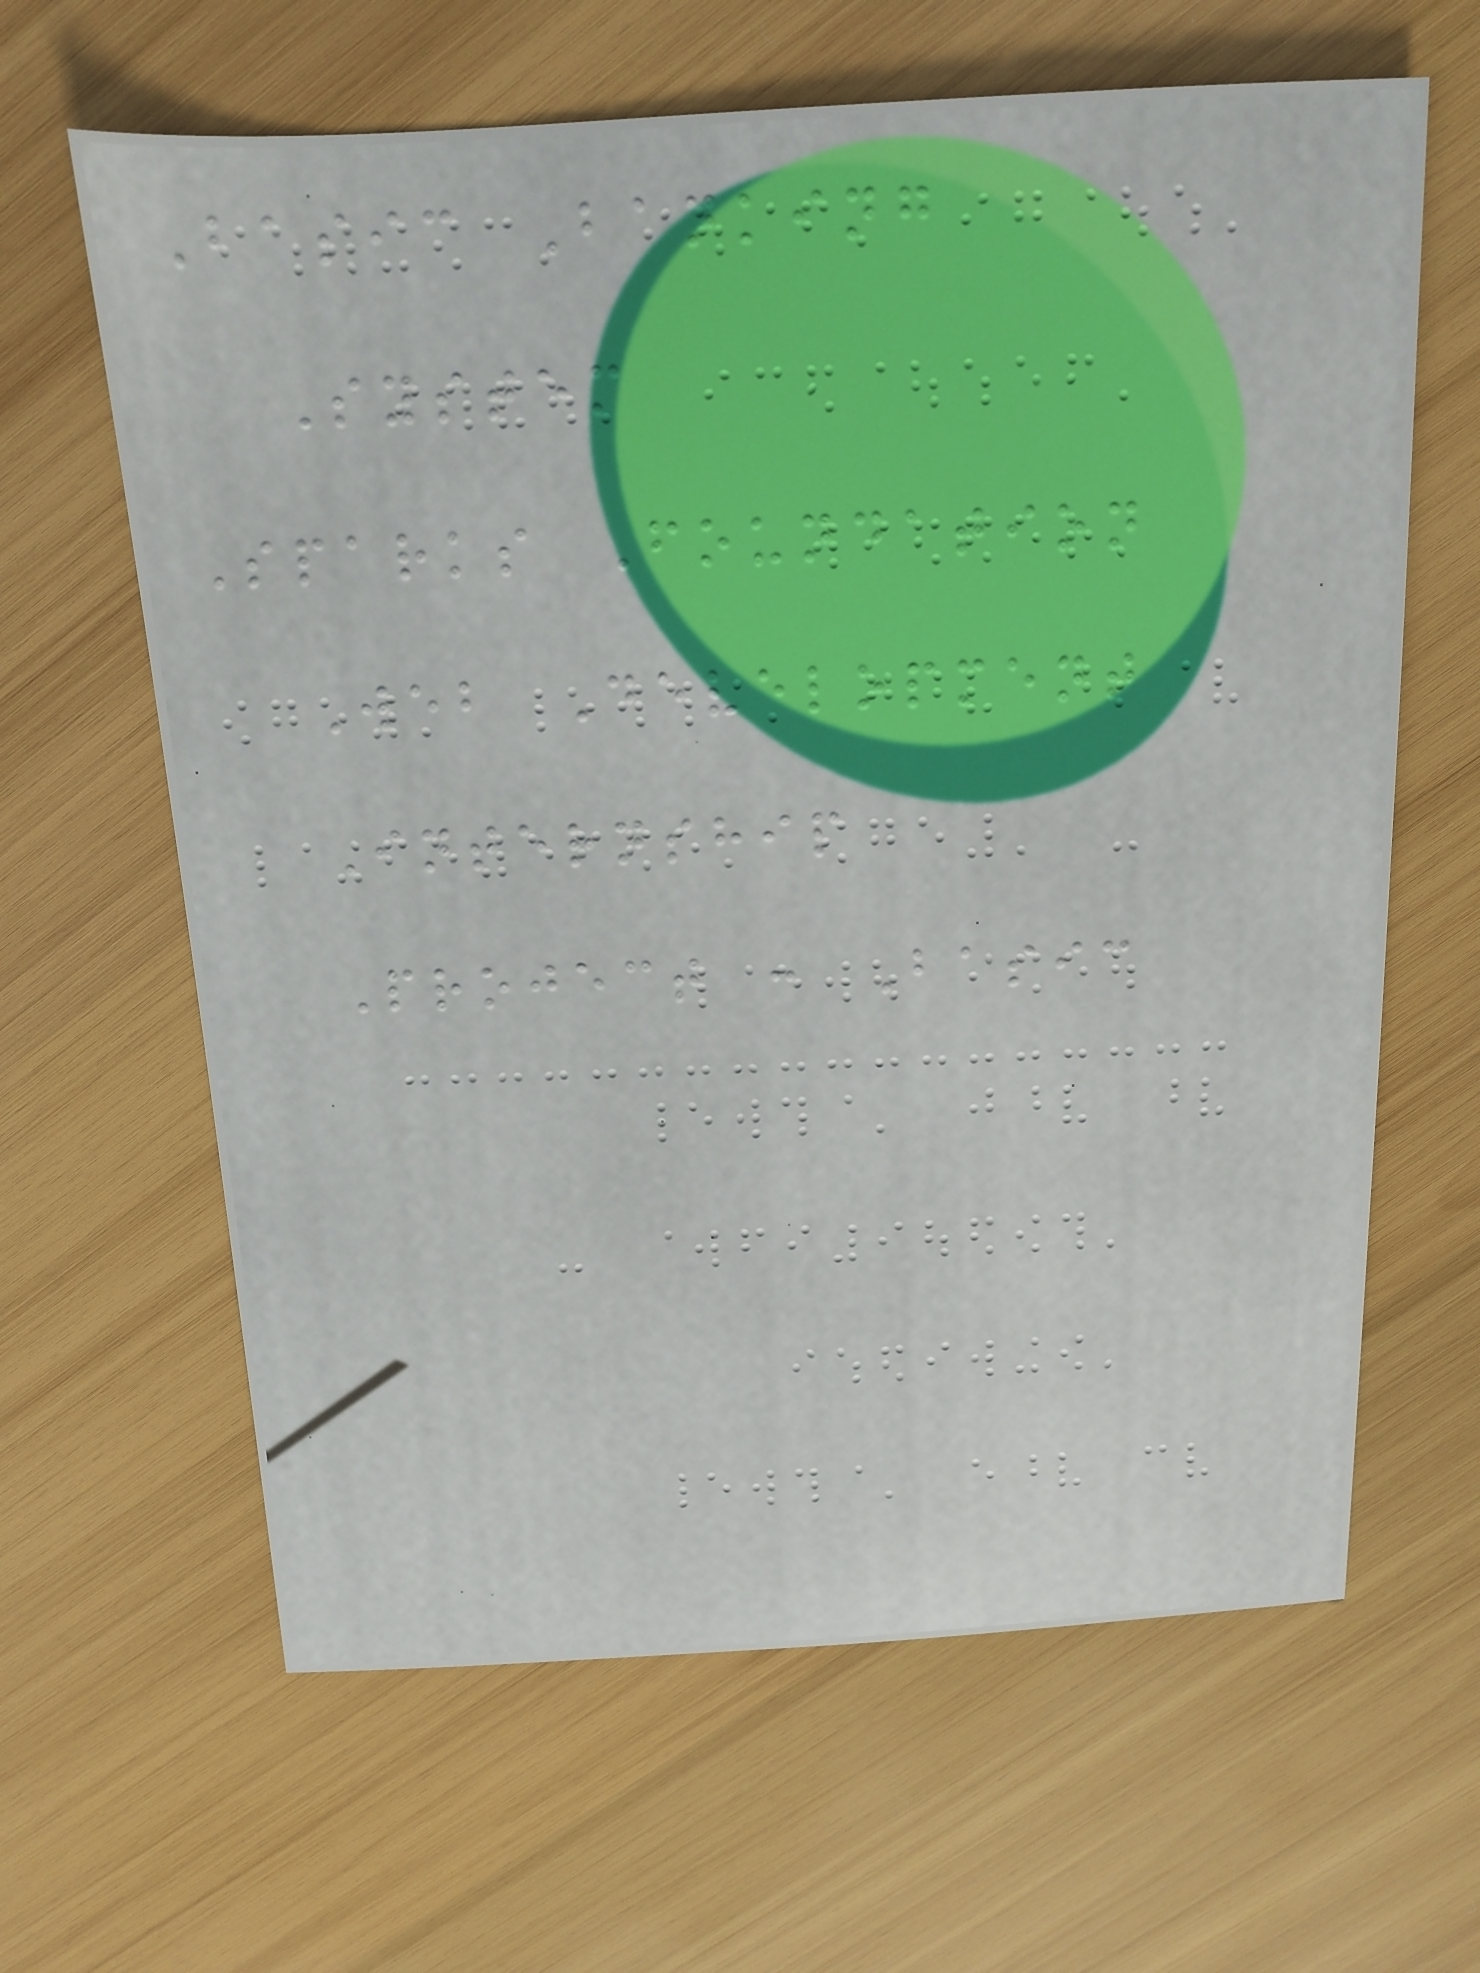Basic Banking
System
Sparks Foundation
Web Development
Internship
Project : Basic
